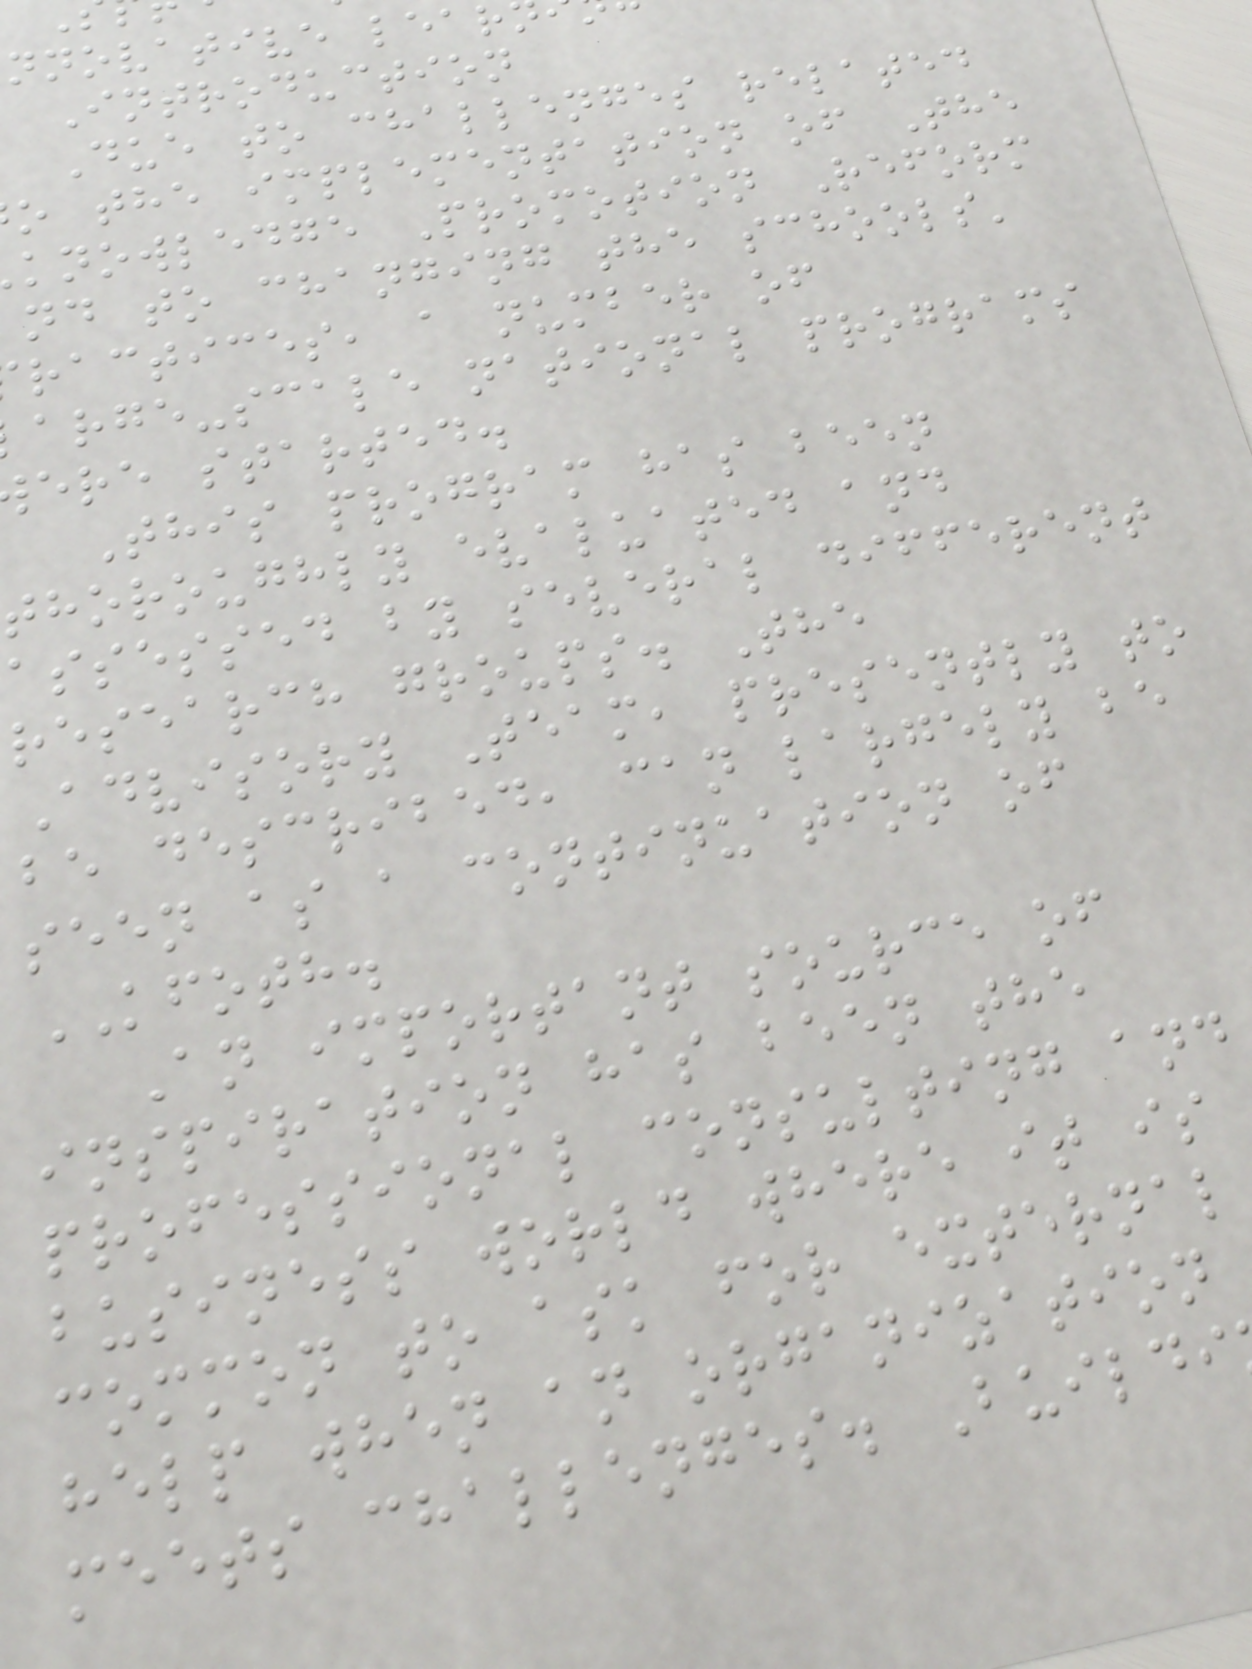nnovative lear
Introduction
Due to challenges related
o the implementation of The
knowledge Promotion Reform
nd to changing the schools'
ractices, a number of
arge-scale national programs
ere started.
This program has been
thoroughly evaluated and
assessed by several different
research groups. The
Advisory Team, presently to
be described, can largely be
seen as a continuation of
KFOTH.
An important source of
inspiration has been the
professional consulting and
business world where it is
common to ask for external
help when an organization
meets challenges. Buildi
